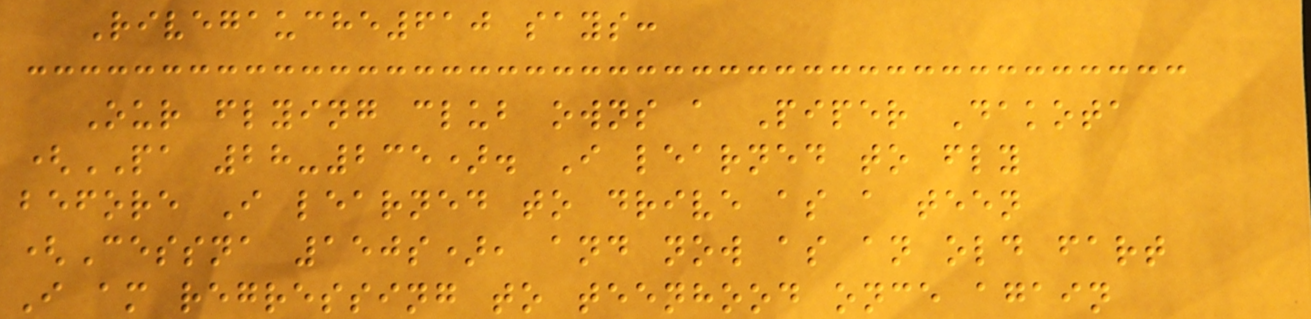Rivegauche610 says:
Our flying club owns a Piper Dakota
(PA 28-235). I learned to fly
before I learned to drive as a teen
(Cessna 150s), and now as an old fart
I am regressing to teenhood once again
